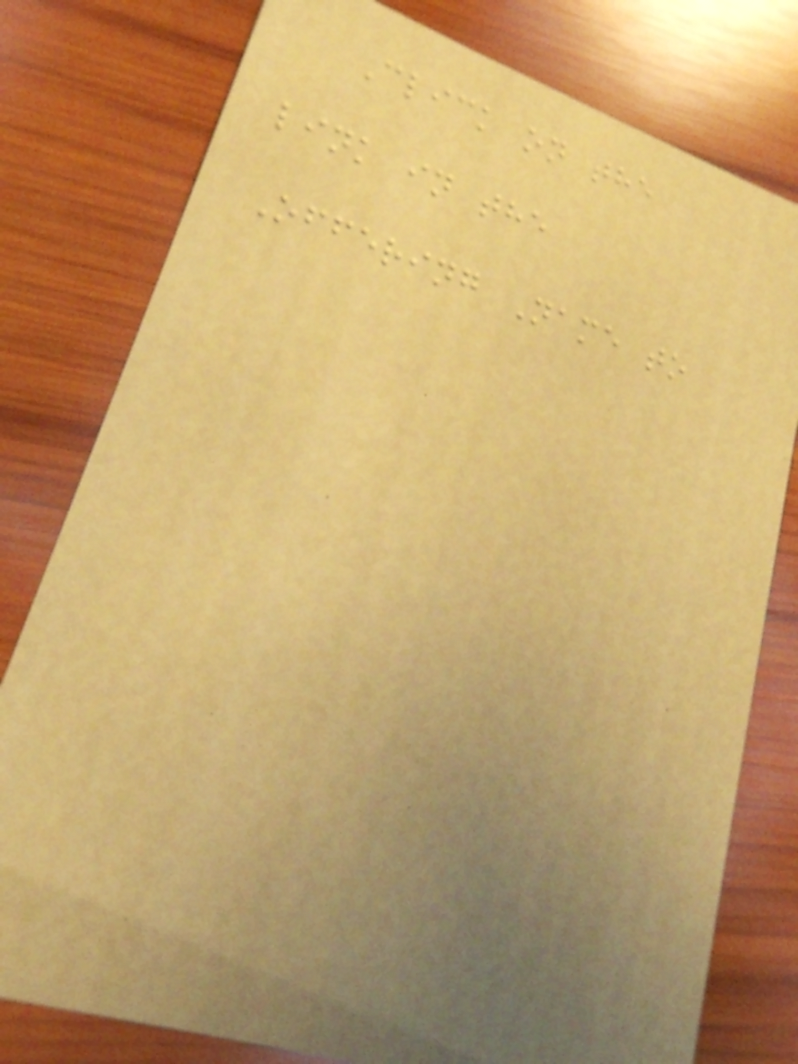Click on the
link in the
Offering Name to
